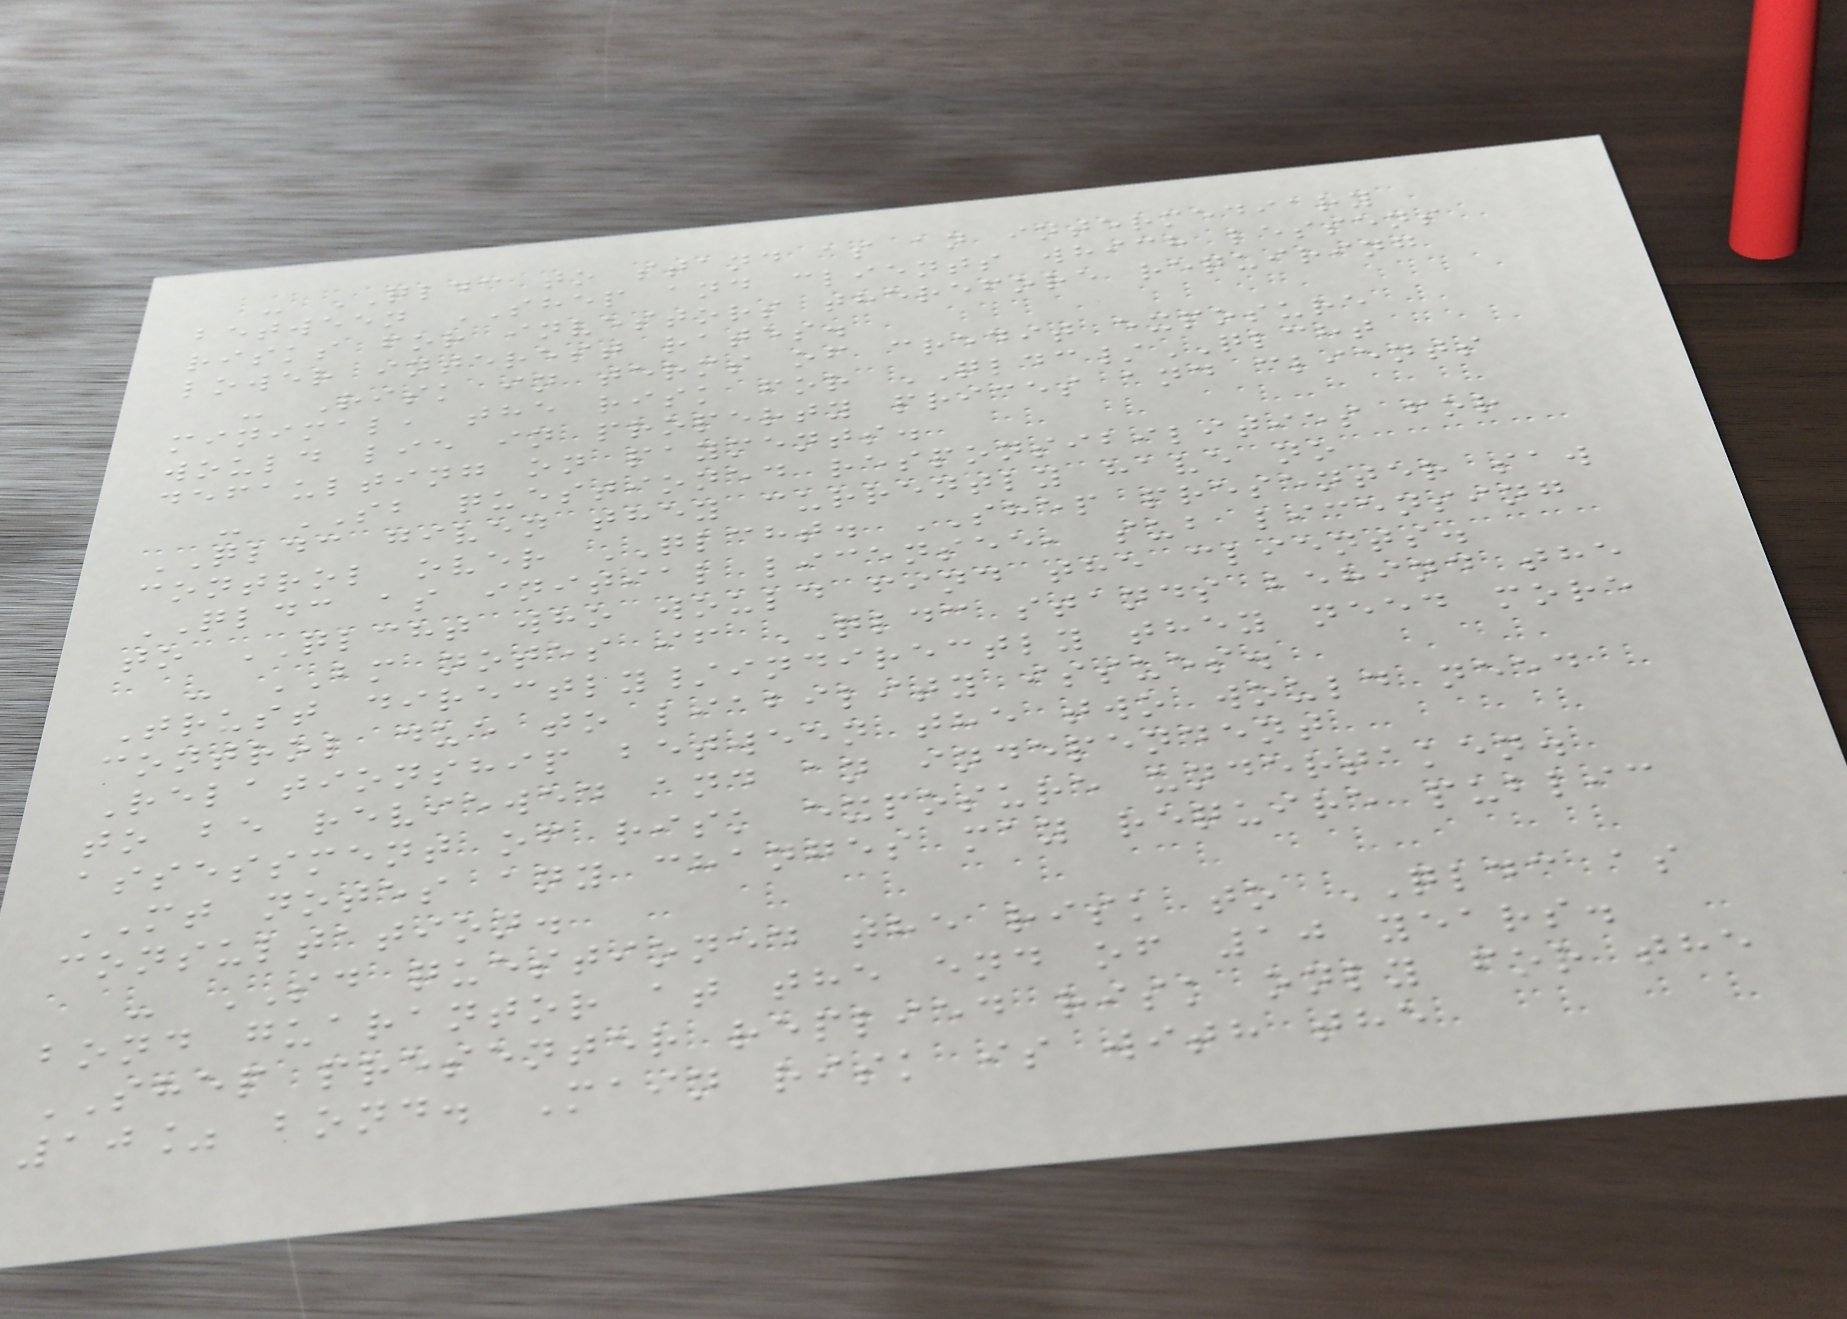- QLDC to stand as an intermediary
between SHEP and clients which lessens
risks for investors therefore requiring
lower interest rates.
- Risk in terms of credit exposure
minimal, the risk for QLDC/QLCHT
would lie in property prices and clients
defaulting on payments.
- SB questioned responsibilities for
QLDC given they currently have no
control over QLCHT. SHEP presenter saw
QLDC as initial licensee, sub licensing
to QLCHT who would find the clients.
- BM notes if QLDC stands behind the
Trust directly/indirectly they need more
control due to liability issues.
Relationship between the two would need
to be reviewed and an independent
assessment of risk exposure undertaken.
MT notes any changes may require public
consultation.
- SD questioned the risk to QLDC as
bond guarantor at the end of 10 years.
SHEP presenter replied risk only for the
10% bond. Main risk is with the
